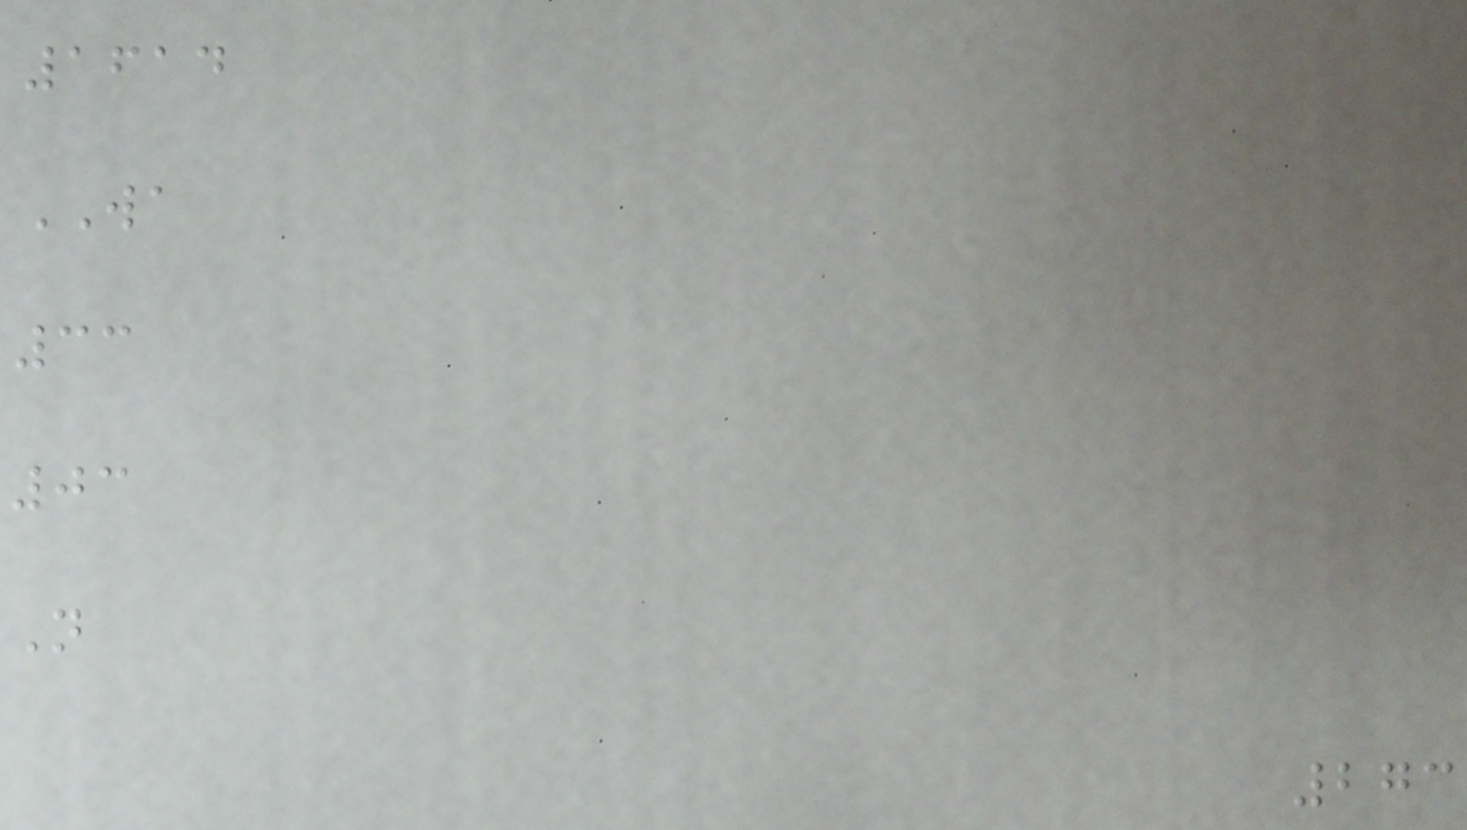1614
WA
33
03
N
273
